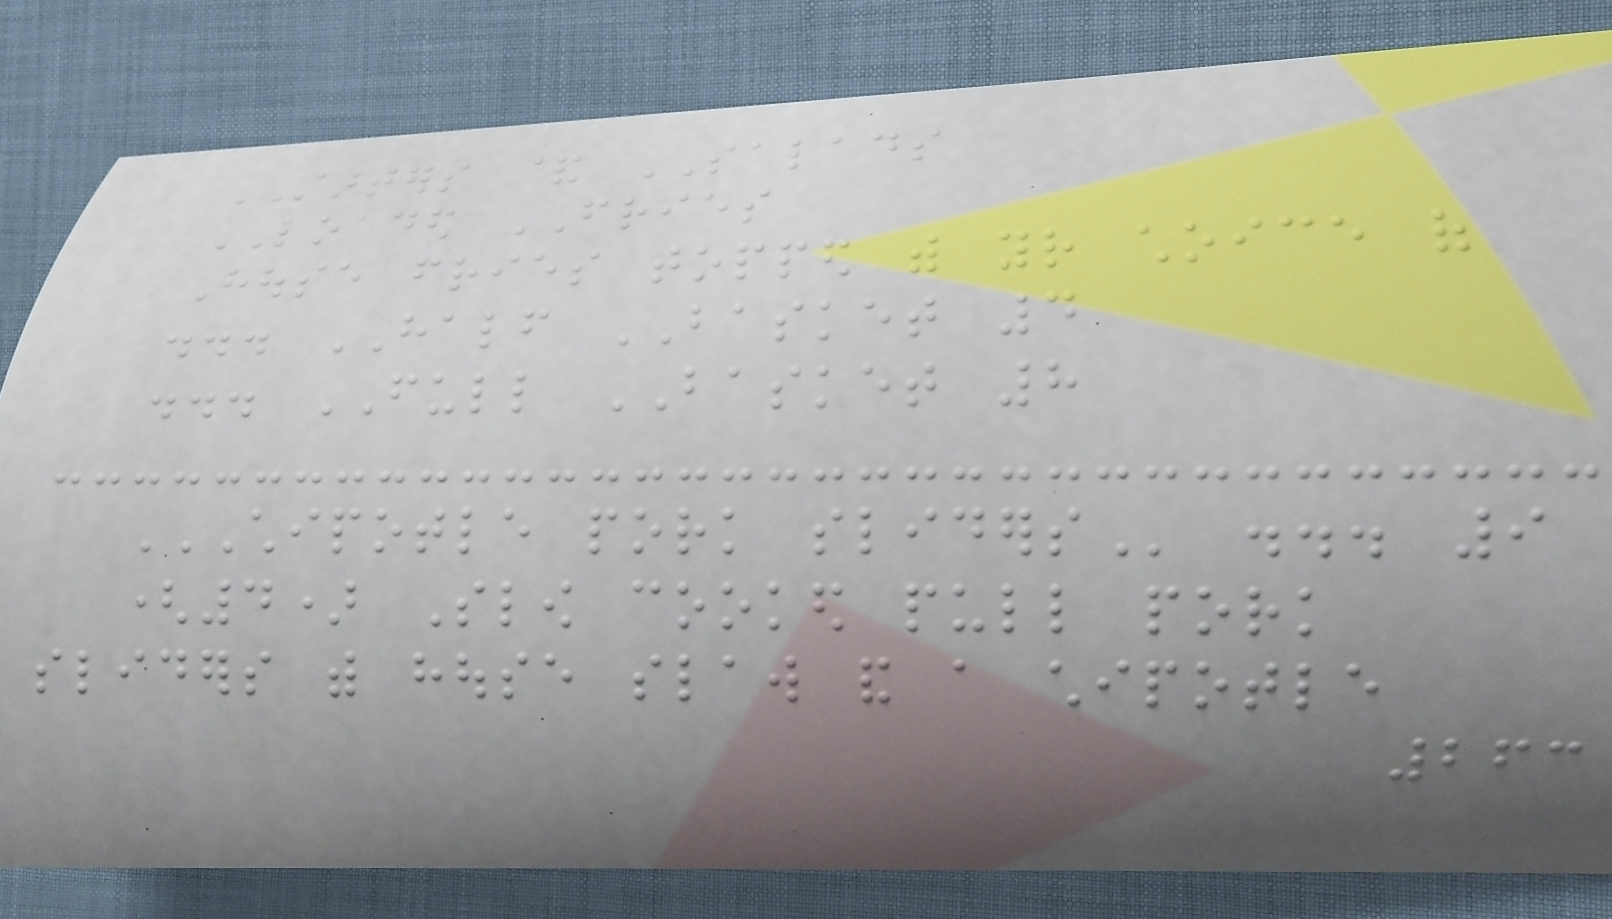STARTERS & SALADS
LOADED FRIES
House fries topped with your choice of
... HALF BASKET 4
... FULL BASKET 8
CHIPOTLE PORK SLIDERS ... 9
(4) Slow cooked pull pork
sliders with house slaw and a chipotle
263
